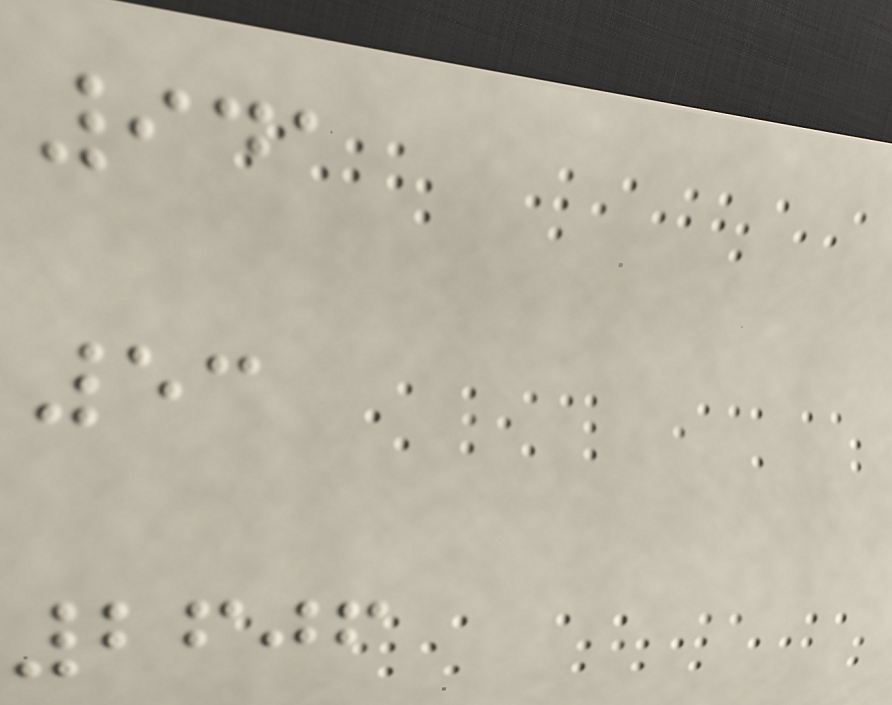941
53
2606
